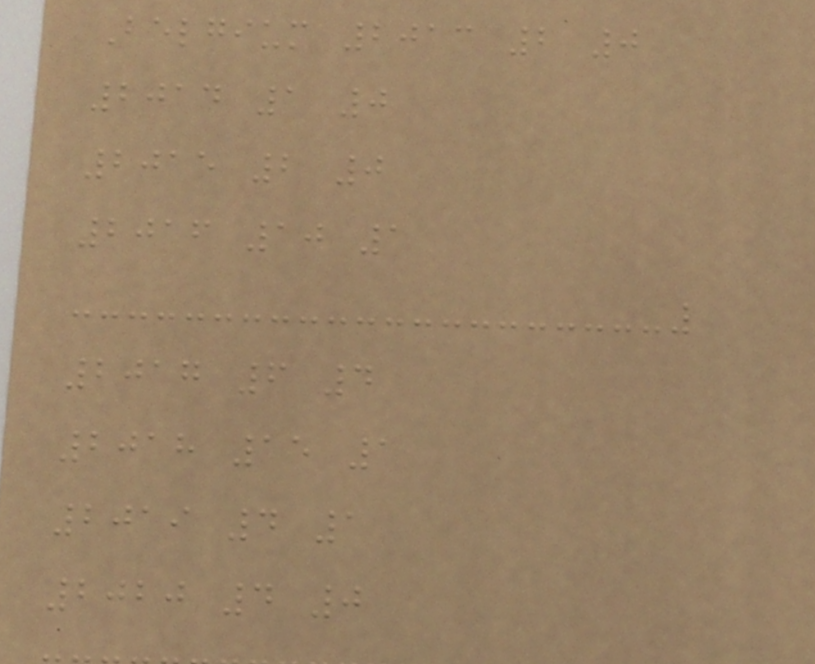Belgium 2013 2 0
2014 1 0
2015 2 0
2016 10 1
2017 6 4
2018 15 1
2019 4 1
2020 4 0
